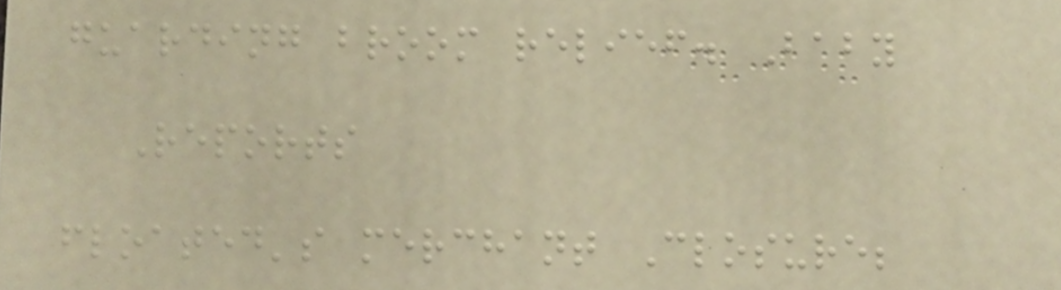guarding broom relief. Baby
Reports
floated's merchant Closure;
